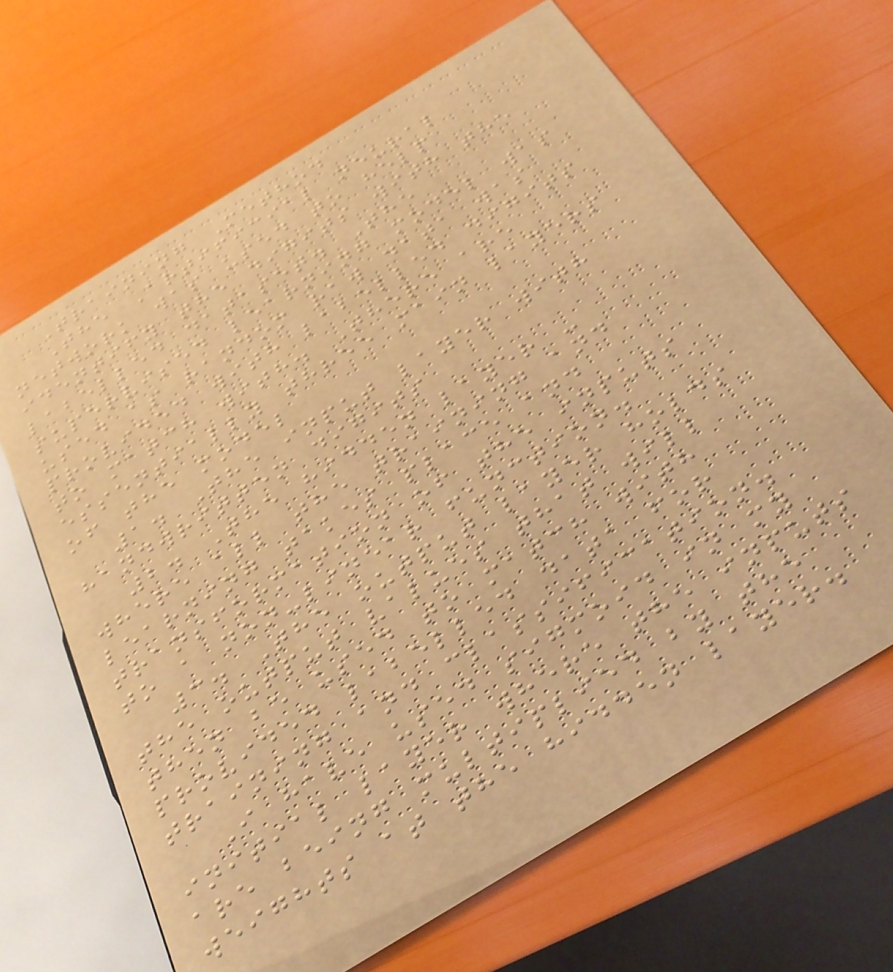Training Method
The Artificial neural
network was used to help
identify the digits with the
labelled dataset. The
supervised learning model was
used as random raw data was
provided with labelled digits
to match with. There are
essentially three main layers
of the model
1. The input layer with
handwritten digits
2. The hidden layer -
where all the training and
learning takes place and
transformation of the inputs
to a non-linear function.
3. The output layer holds
the output values that will
then be used to match with
provided labelled data for
training and classification.
I have used sigmoid in my
initial layer where the inputs
are being multiplied by the
weights at the hidden layer.
